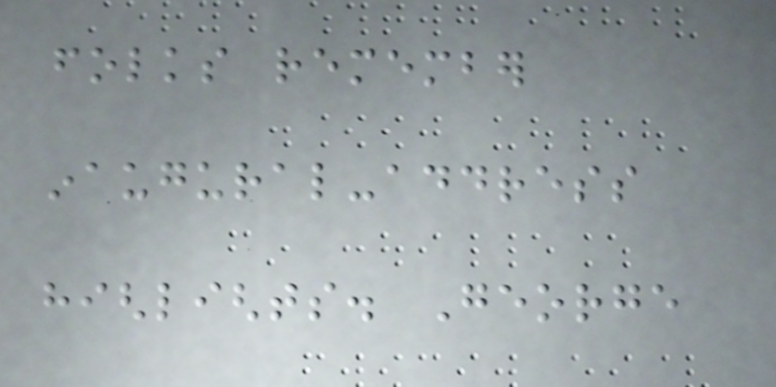folks remember
inaugural-address
highlights. George
